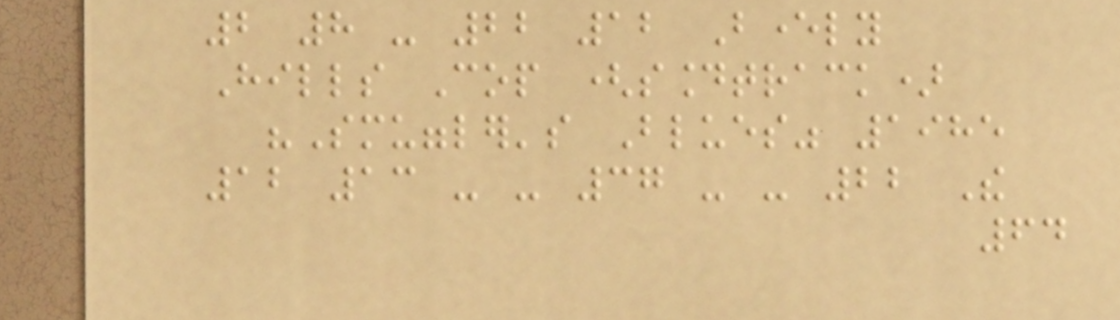2 8 - 22 12 Beverly
Hills Cop (soundtrack)
"Smuggler's Blues" 1985
12 13 - - 37 - - 22 The
64
